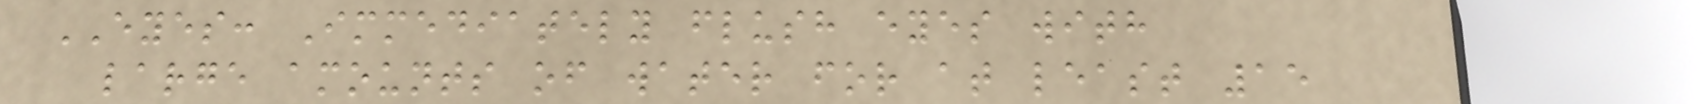EYES: Immediately flush eyes with
large amounts of water for at least 15
